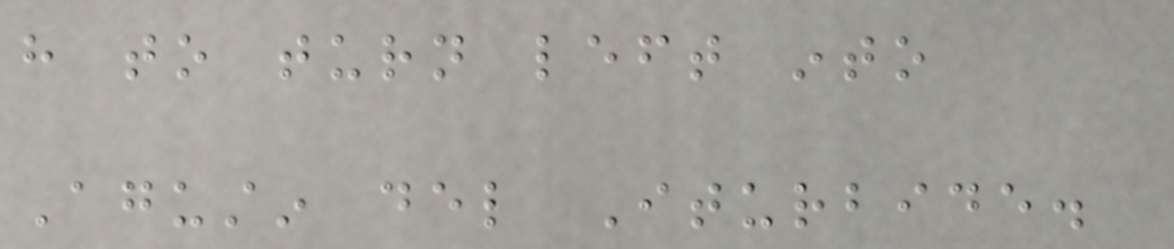have to turn left into
Agustin del Iturbide.
